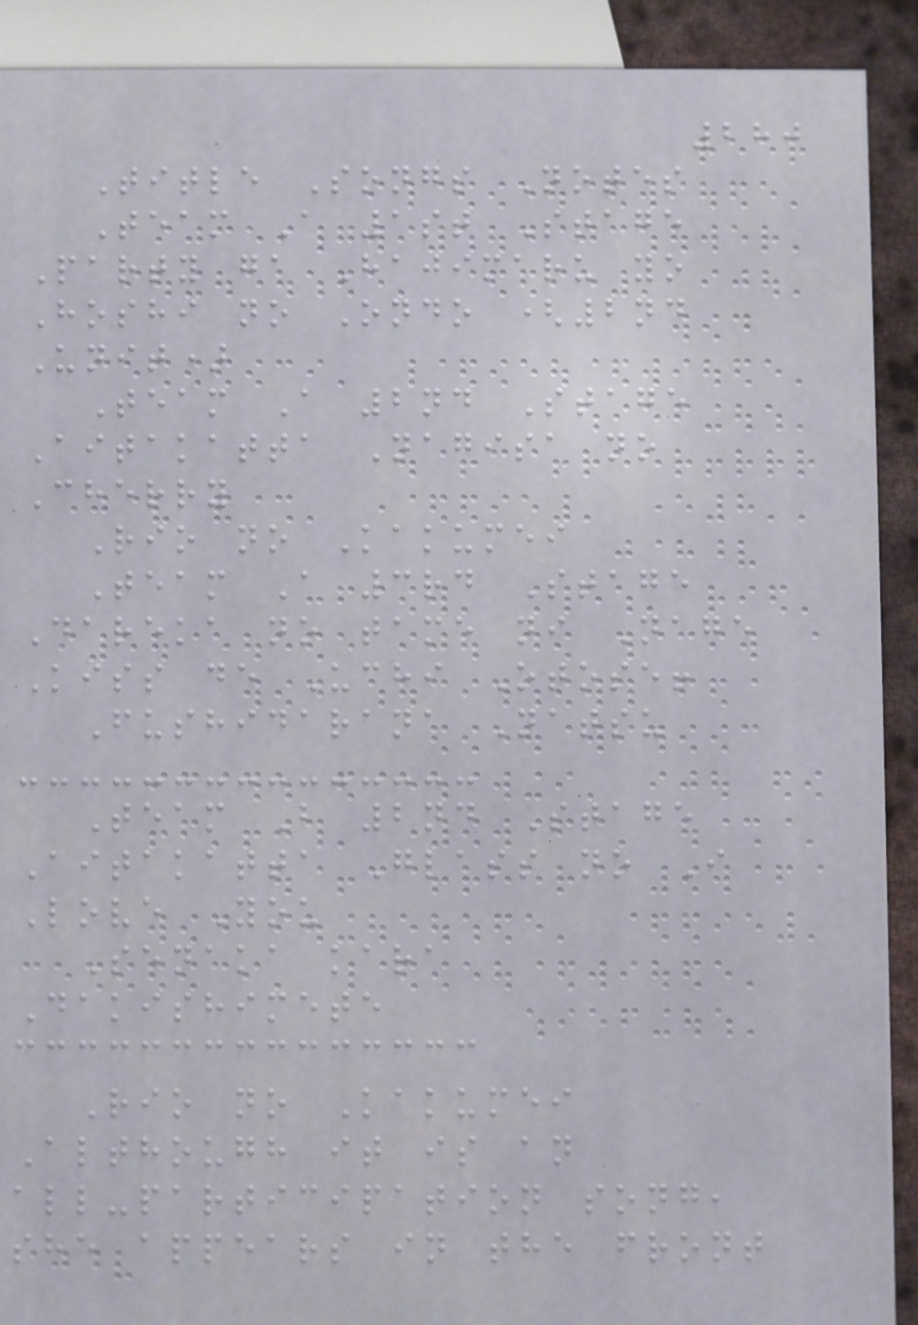280
Title Songs Notes
Team A 1st Stage
Party ga Hajimaru yo
Hoshi no Ondo (2nd
Unit)
Team A 2nd Stage
Aitakatta Nagisa no
Cherry
Rio no Kakumei
Team A 3rd Stage
Dareka no tame ni Nage
Kiss de Uchi Otose!
Fushidarana Natsu
Team B 2nd Stage
Aitakatta Glass no I
Love You
Senaka kara
Dakishimete
Rio no Kakumei
Although it is an
all-participation song,
she appears in the front
